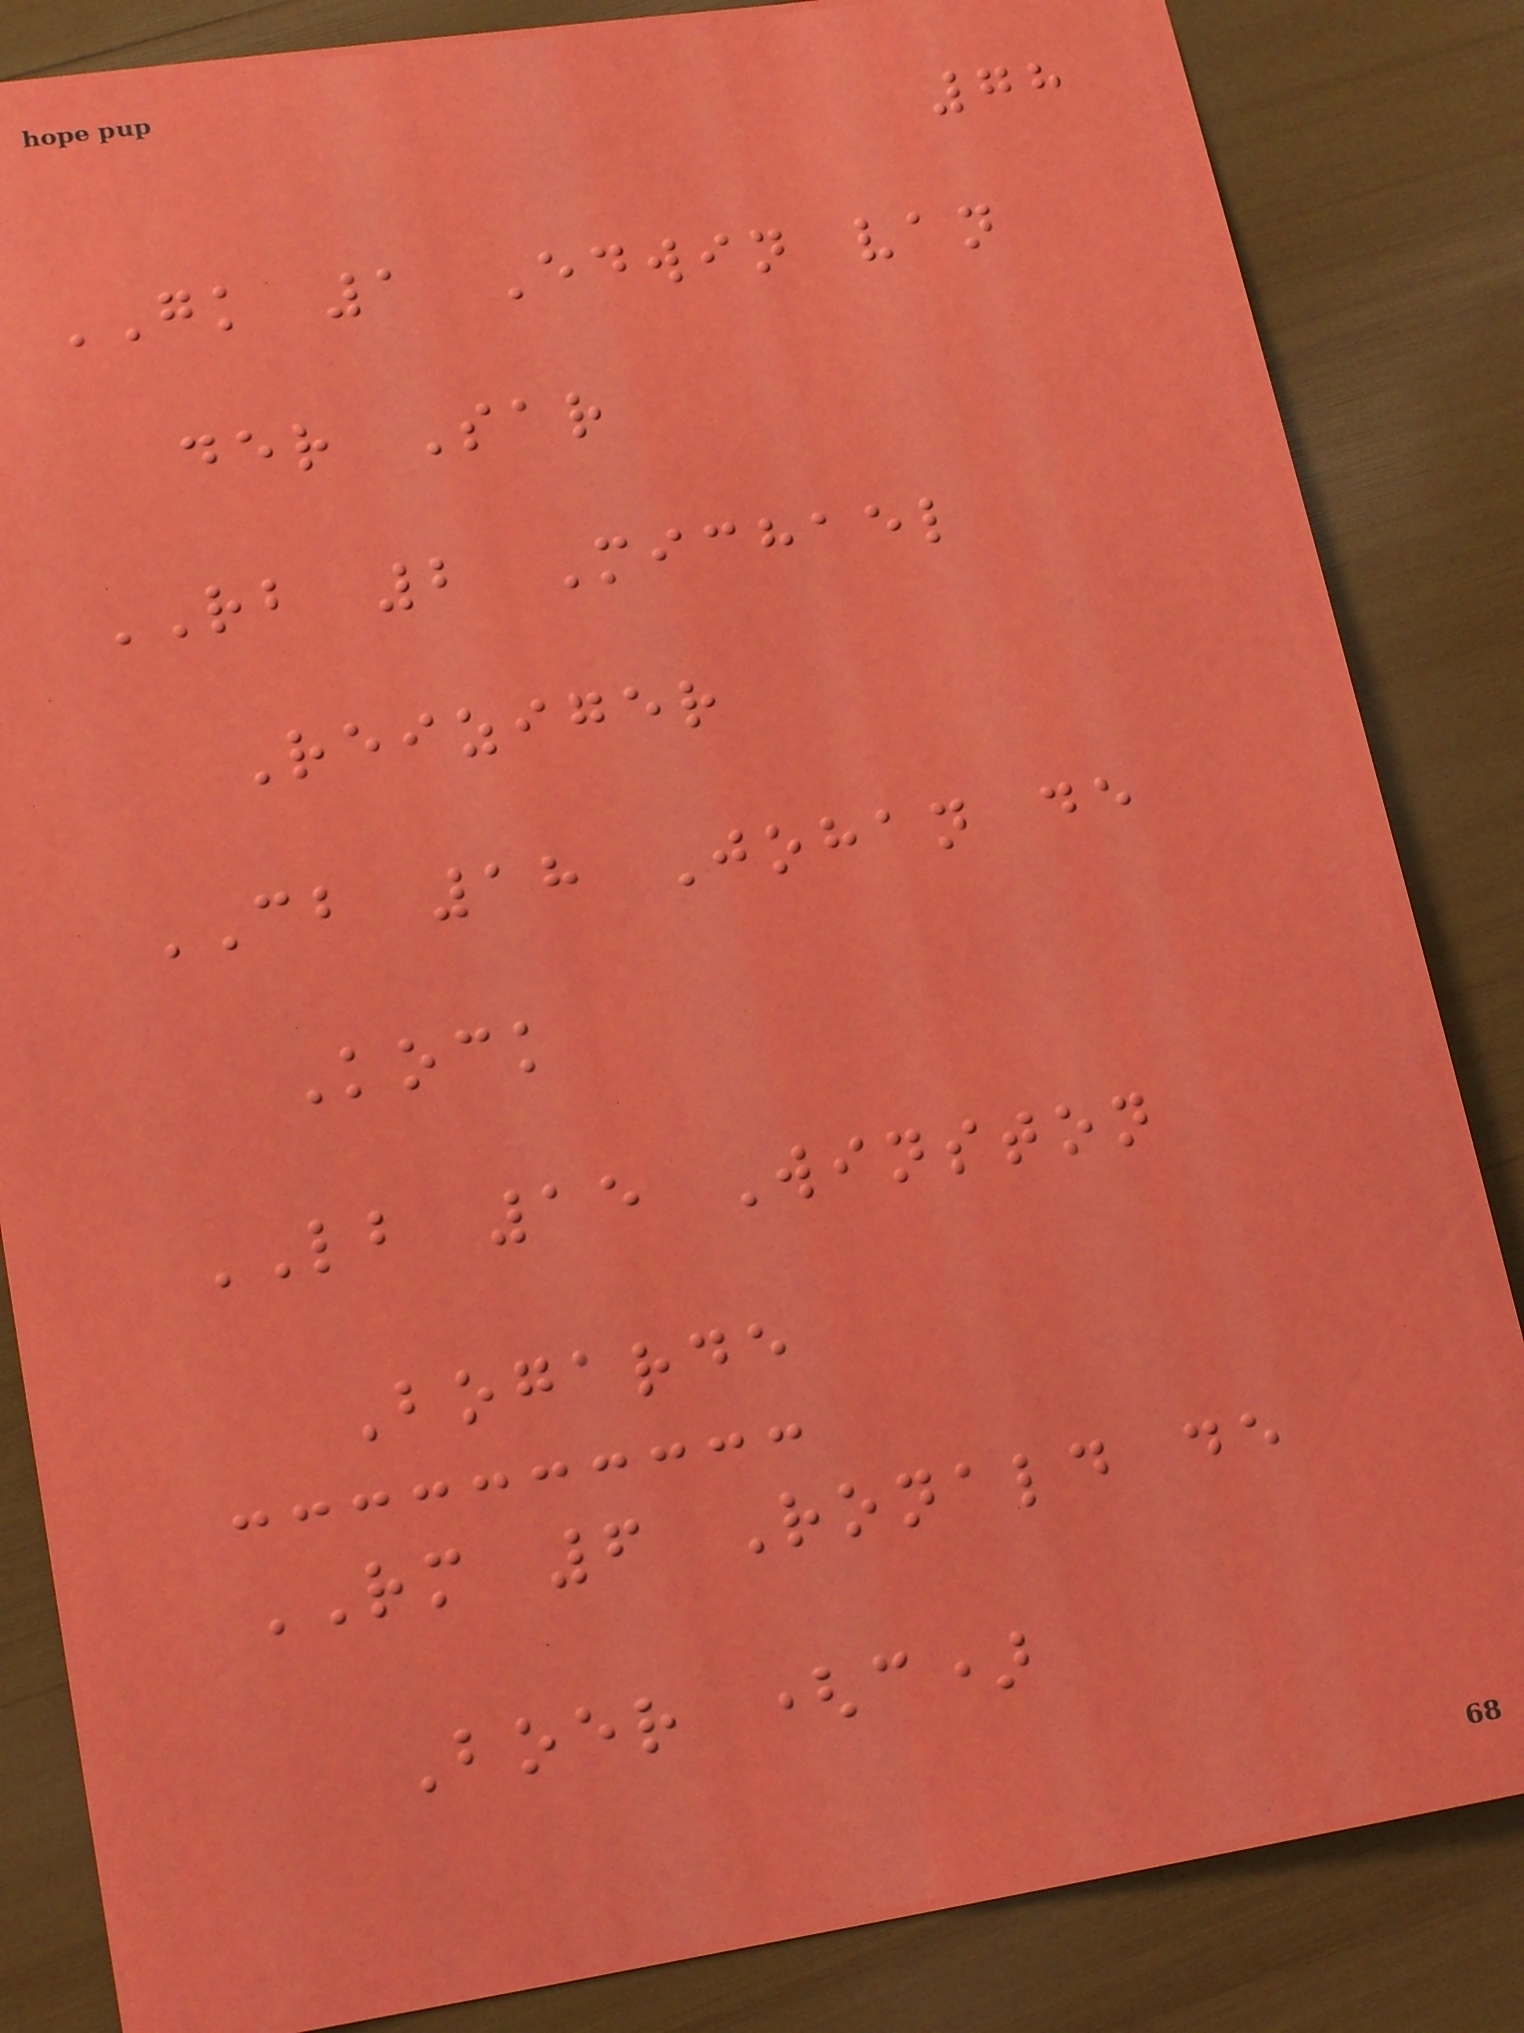78
GK 1 Edwin van
der Sar
RB 2 Michael
Reiziger
CB 18 Johan de
Kock
LB 15 Winston
Bogarde
RM 6 Ronald de
Boer (c)
